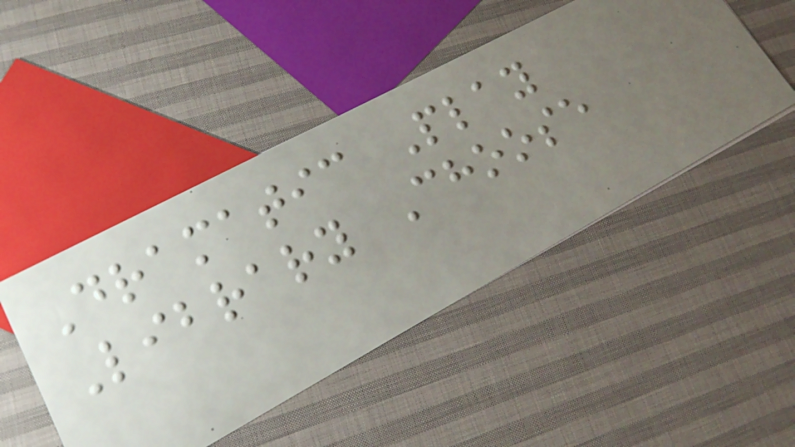Dramatic Play
Library Choose
